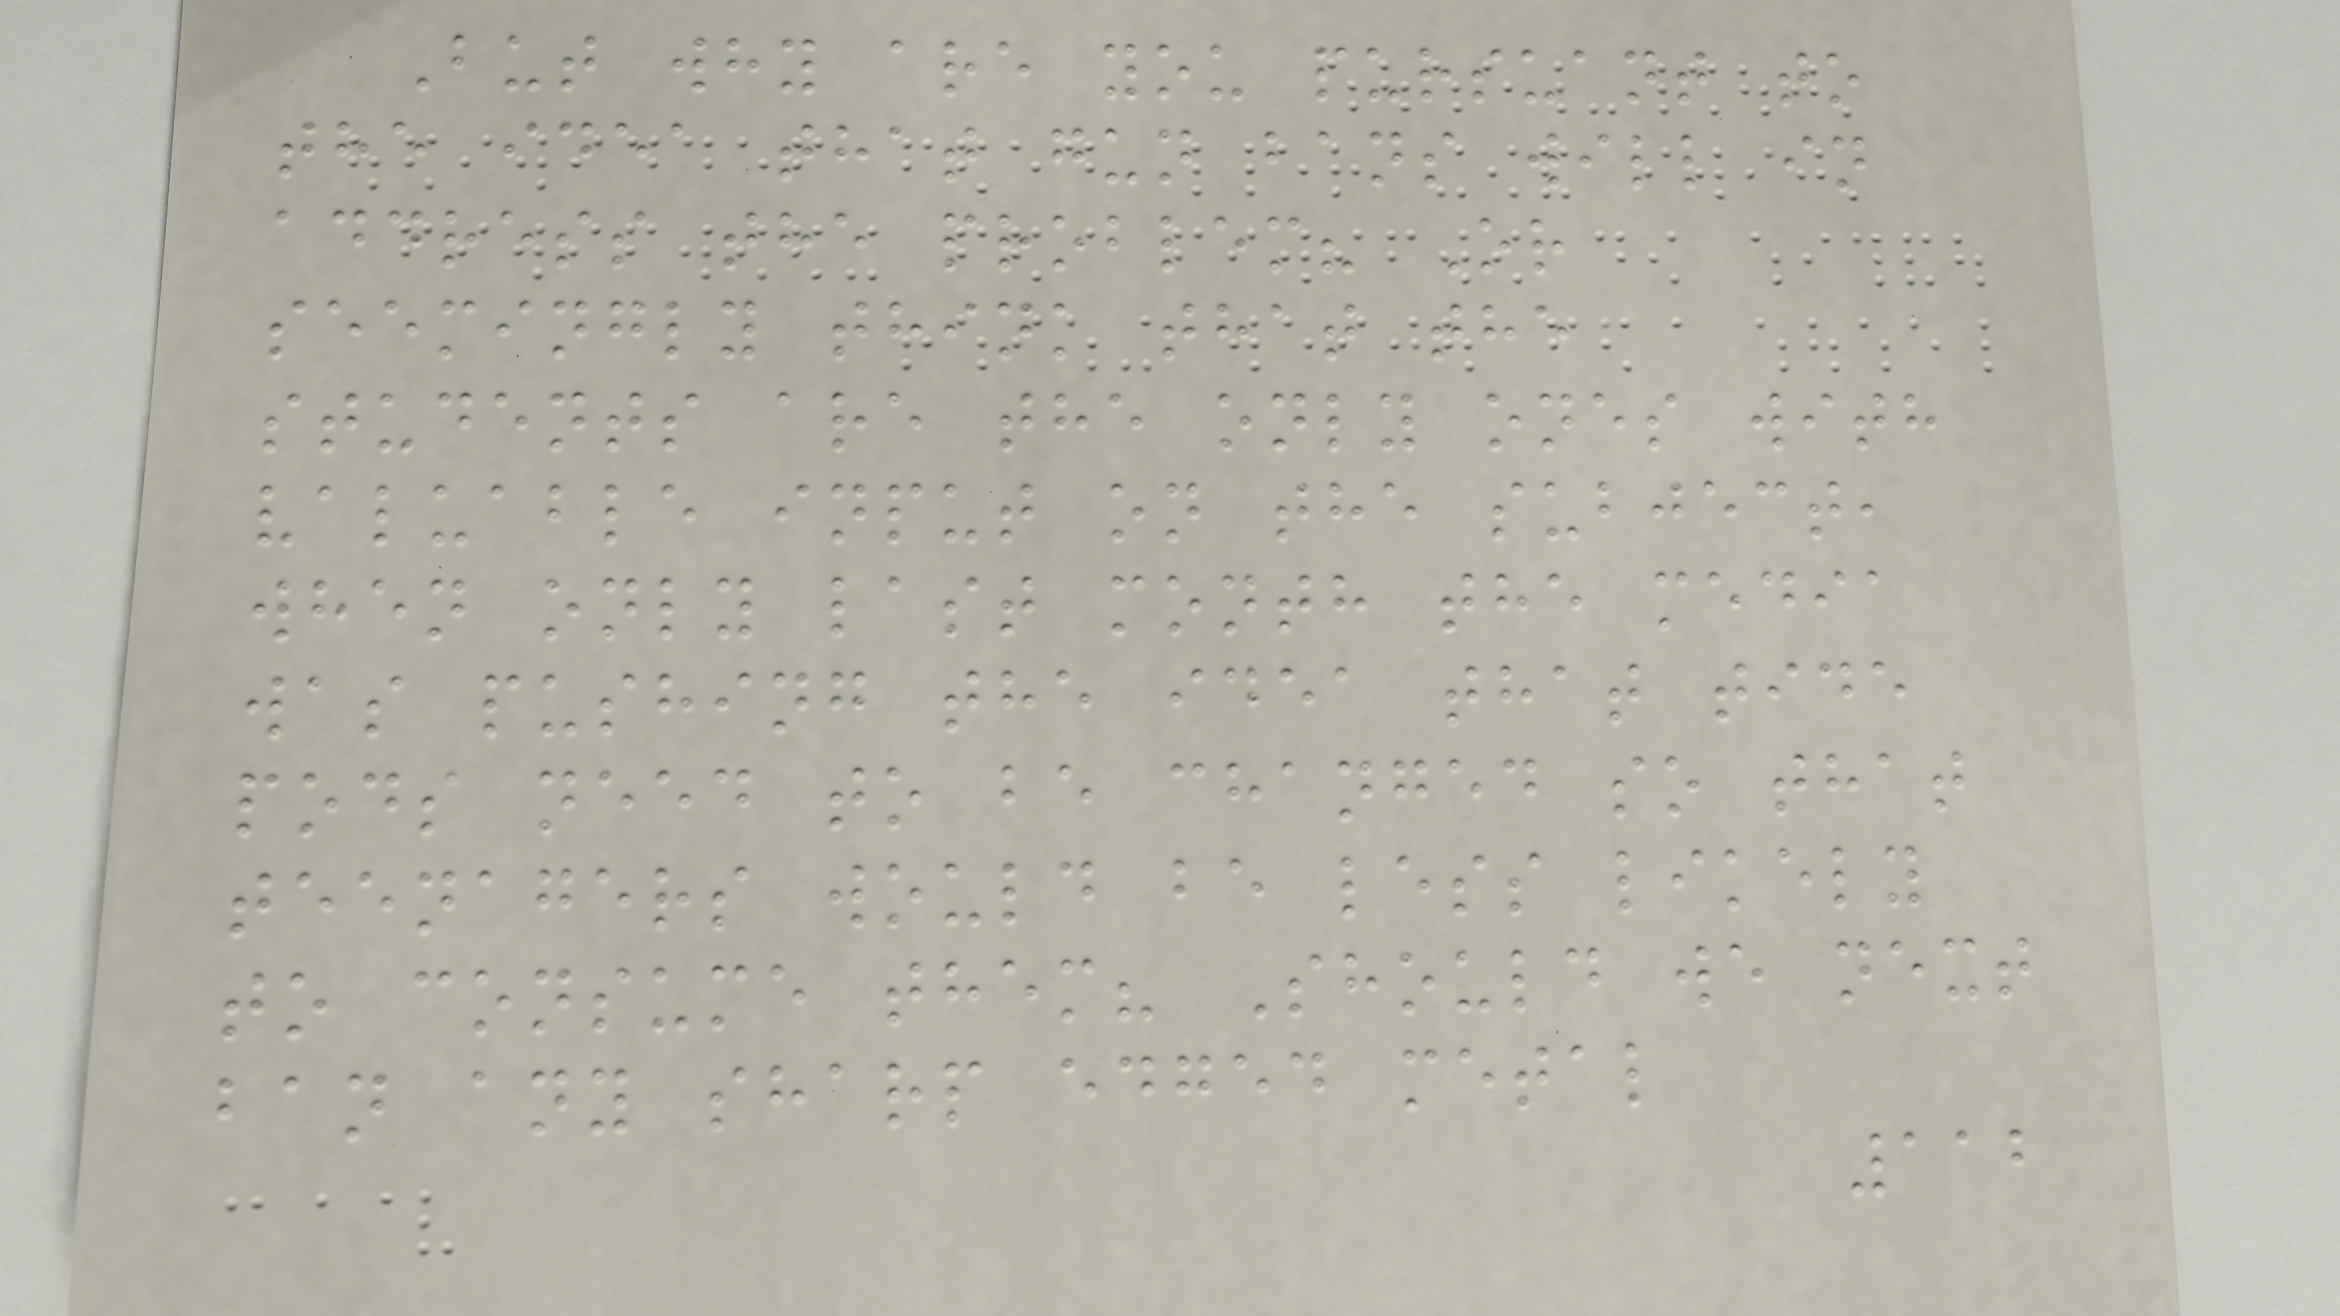But why are you pursuant to
the idea that gun bans will in
address the problem? Or
seemingly think that the
students are the only ones with
valuable input on the subject,
when only last month the media
was pushing the idea that tide
pods need to be changed so that
teenagers would be less likely
to consume them? Should we next
ban any sharp edged metal
112
